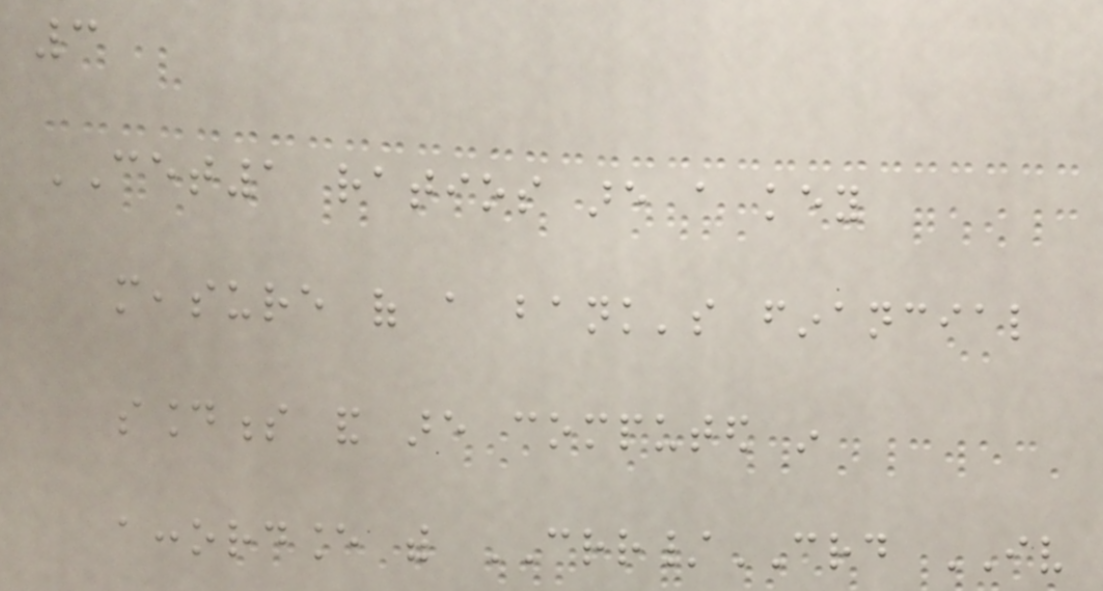3
CET1 ratios are a key
measure of a bank's financial
soundness and are computed in
accordance with CRR/CRD IV
